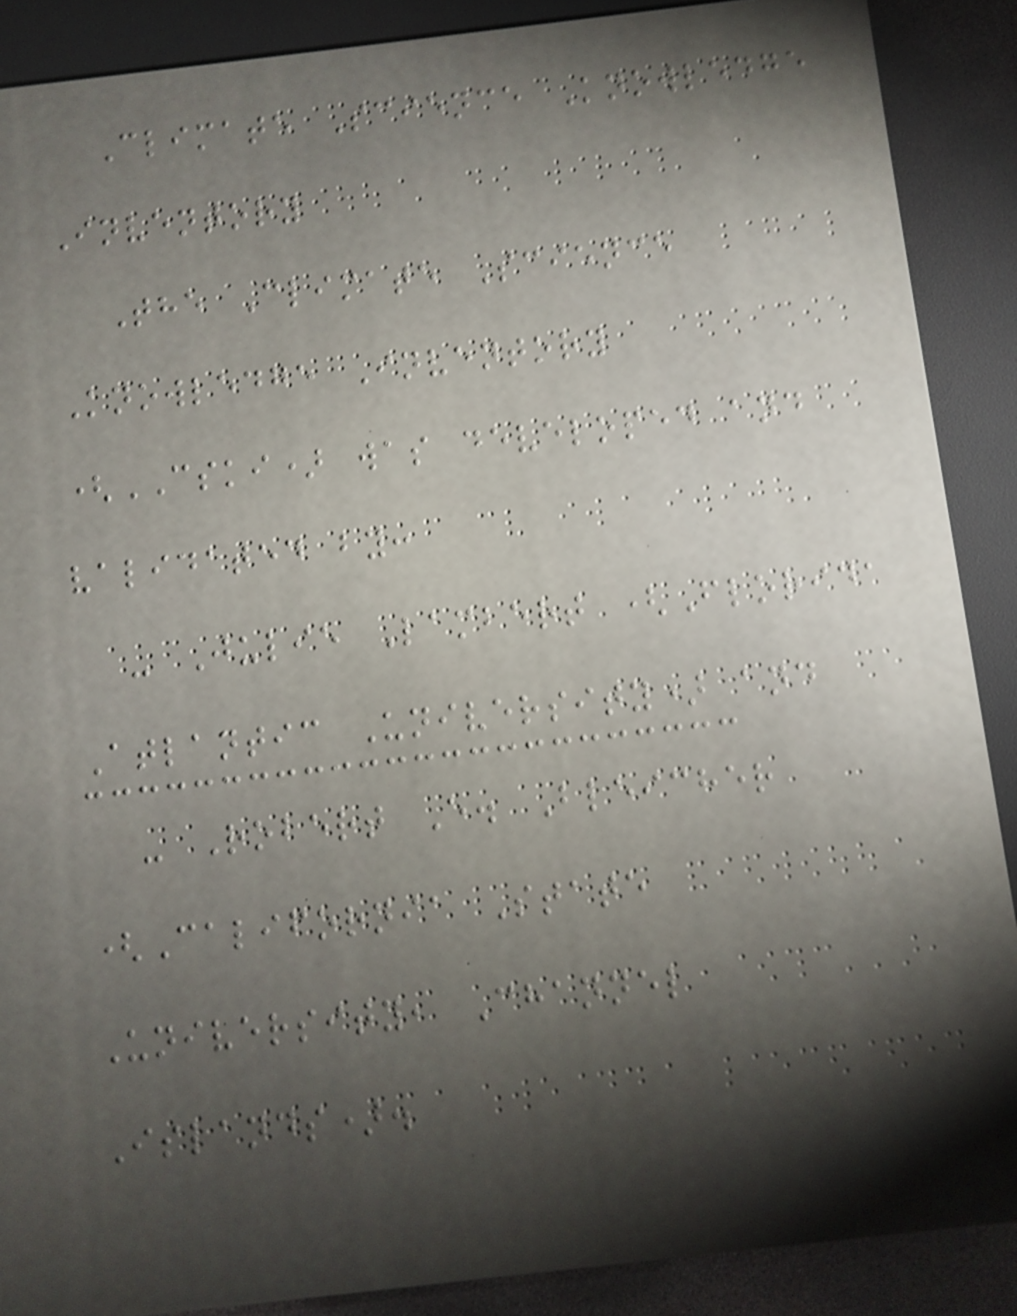Climate Science Knowledge
Inventory
The Climate Science
Knowledge Inventory
(CSKI) was developed and
validated by:
- Julie Lambert (Florida
Atlantic University) and
- Robert E. Bleicher
(California State
University, Channel
Islands).
